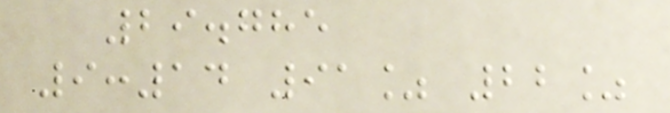29.785
9:14 91% 22%
